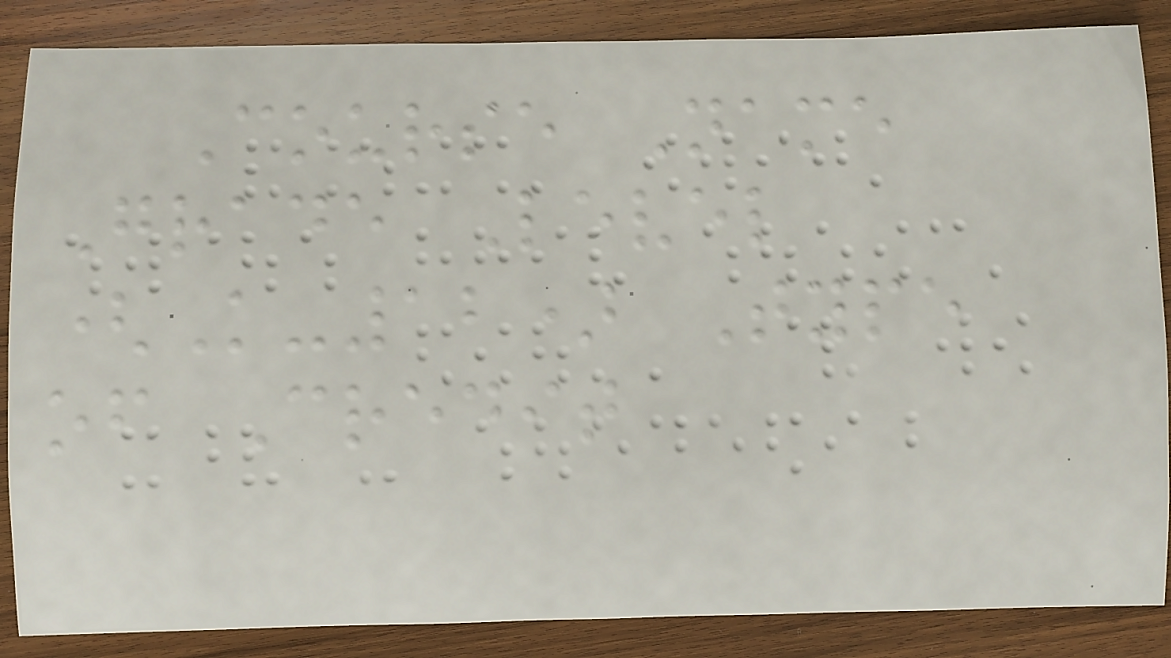Course Name
Grade Level
(K-12) Type
of Credit
